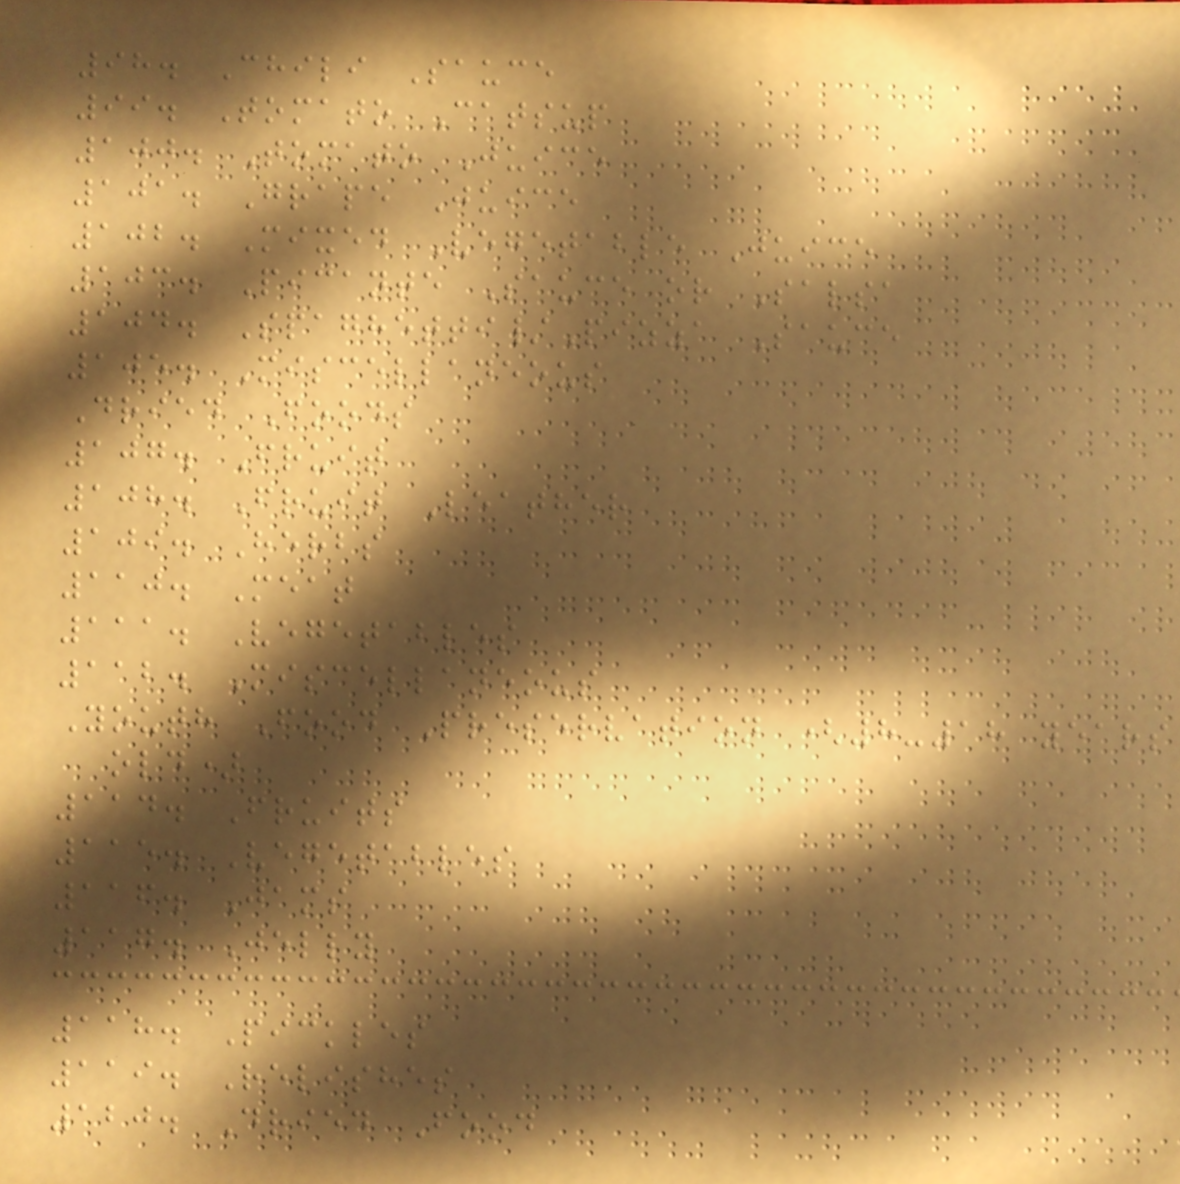98. Chili Sauce
99. Tomato Catsup
100. Tomato Juice
101. Grape Juice
102. Mixed Vegetable Juice
103. Picante Sauce or Salsa
104. Spaghetti/Pizza Sauce
105. Miscellaneous
Dried Foods
107. Fruit
108. Fruit Leather
109. Herbs
110. Meat
111. Vegetables
112. Miscellaneous
Youth Food Preservation (8-18 years
old)
114. Fruits
115. Vegetables
116. Jams
117. Jelly
118. Pickles
119. Relishes
120. Dried Food
